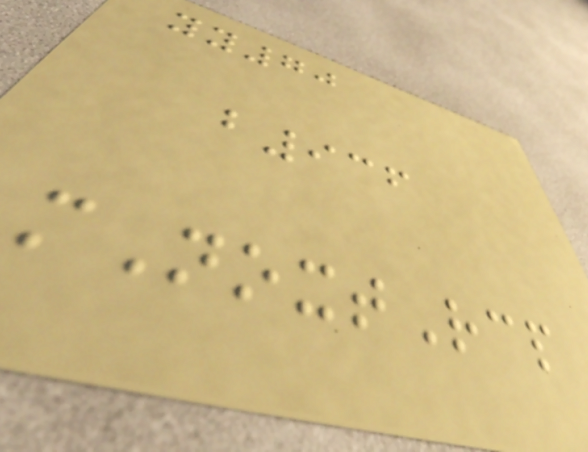yy70
b936
mNoxtRcp
